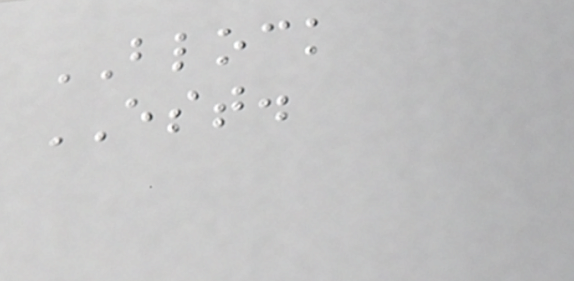BLOCK
EST.
